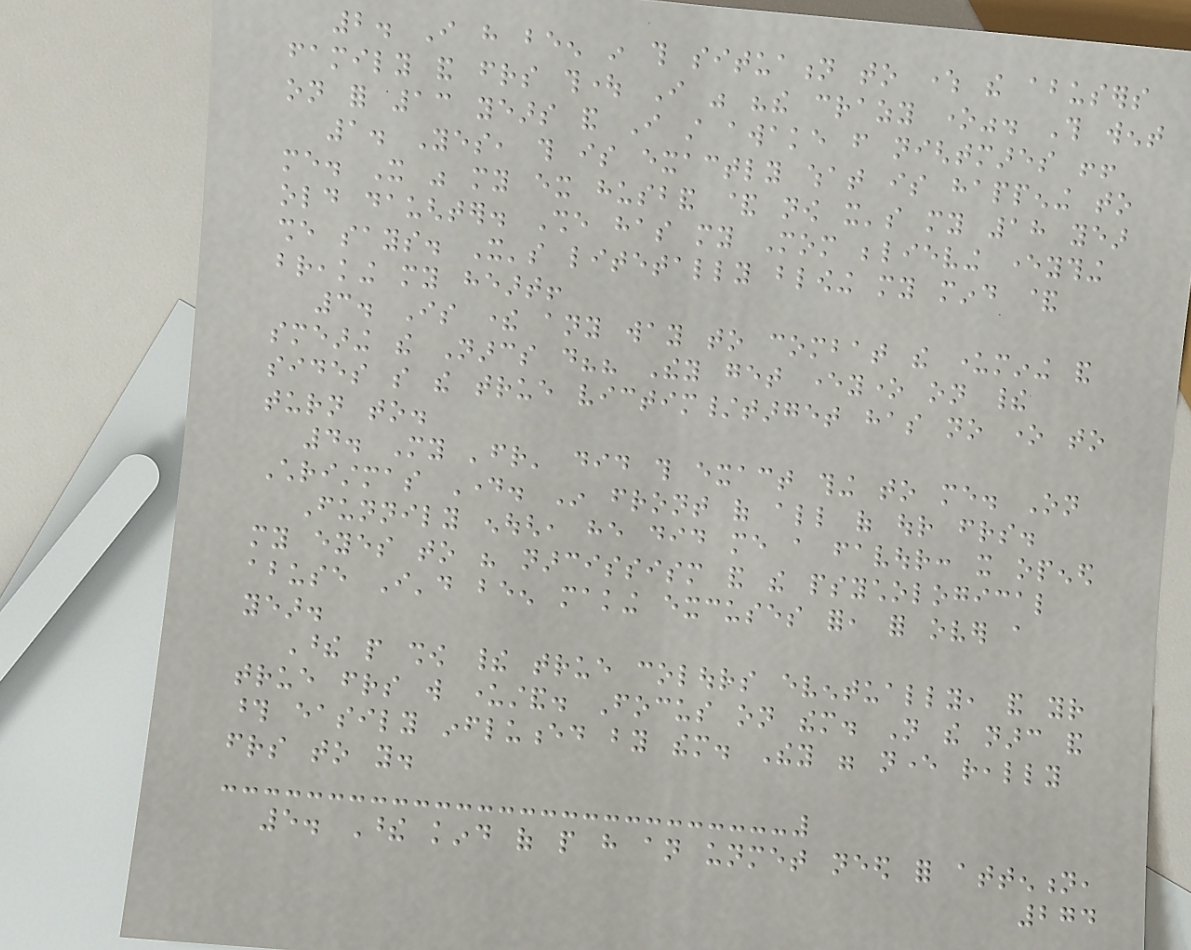2. I have been in this situation to where the abusers
family and friends thought I was "the crazy one". This went
on for 13 years and I still awake from nightmares !!
1. Yes, this is exactly what is happening to
me. It was my ex husband & now it's my 18 year
old daughter. She has my Mom believing everything
she says. It's litetally blowing my mind &
breaking my heart!
3. Is there any way to combat the undermining and
smearing the Narcs do?? They get everyone on their
sides so the true victim/target has no one to
turn to.
4. My 'friend' did this exact thing to me. On
Christmas Day. In front of all of our friends.
Funnily enough, he did me a favour: it opened
my eyes to his narcissism and the psychological
abuse I'd been making excuses for, for over a
year.
These people show their true colours eventually, and your
true friends will understand. Focus on them. Not the narc and
those easily influenced by them. They were never really
friends to you.
5. These kind of people have an unmet need for attention,
274
